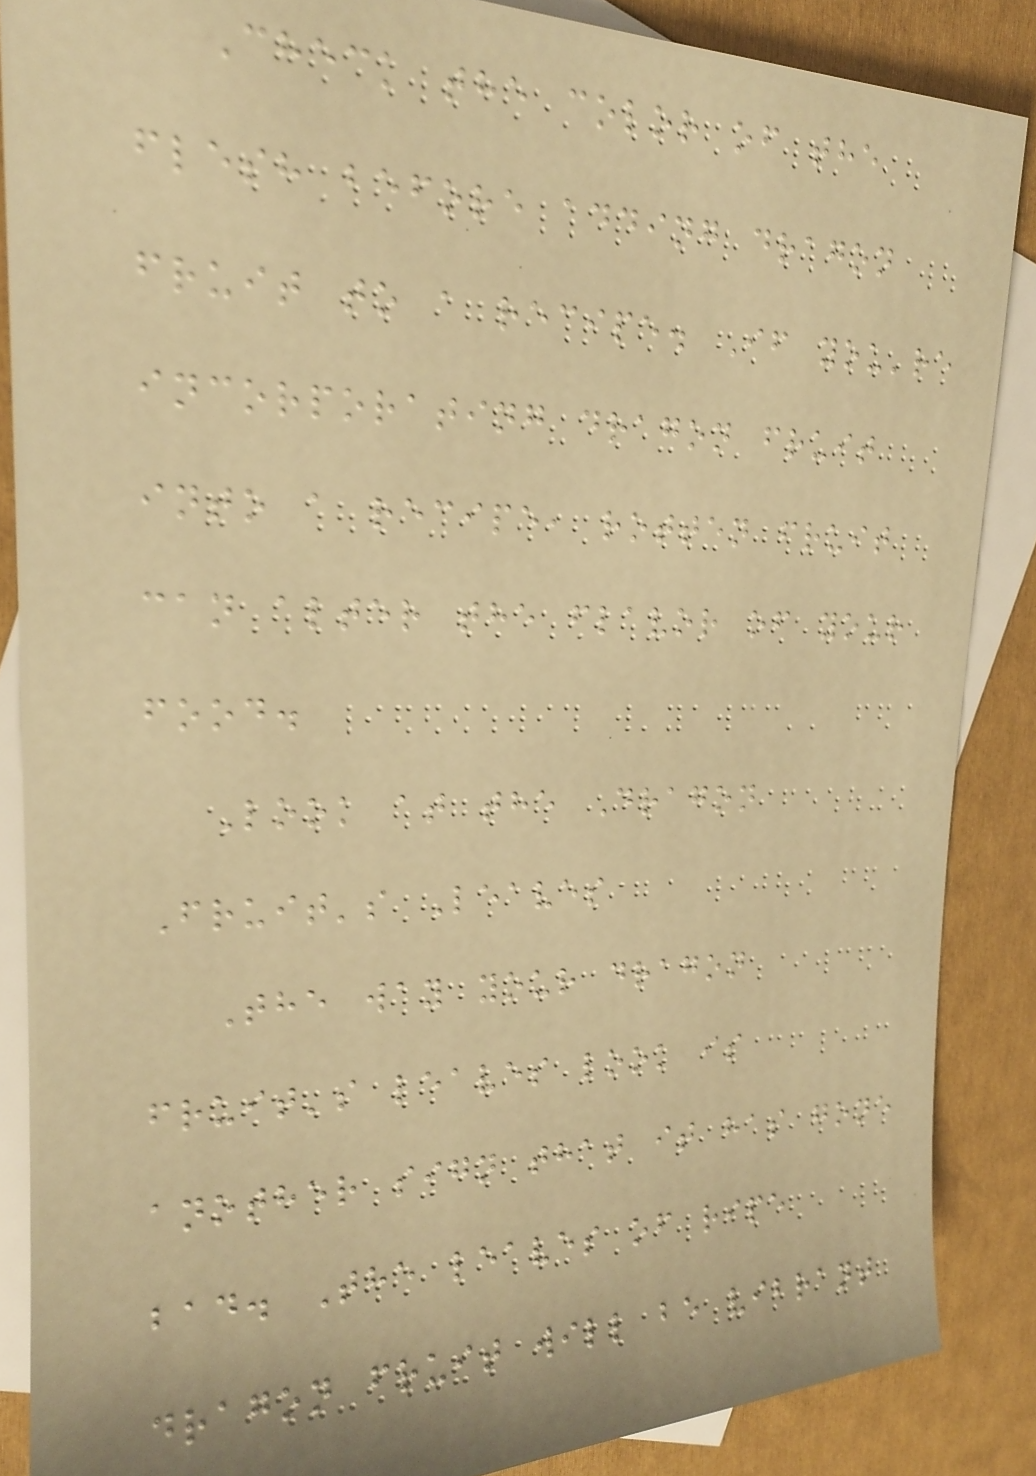Check the color of the
flesh before adding dragon
fruit to a recipe. If you're
incorporating dragon fruit
into a recipe, rotten fruit
can alter the flavor of your
food.
Look at the Dragon
Fruit's Leaves
The way your dragon
fruit's leaves look is
another sign that it has gone
bad. The leaves of ripe
dragon fruit will be vibrant
